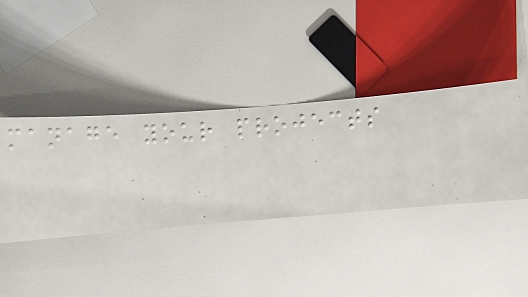manage your projects
